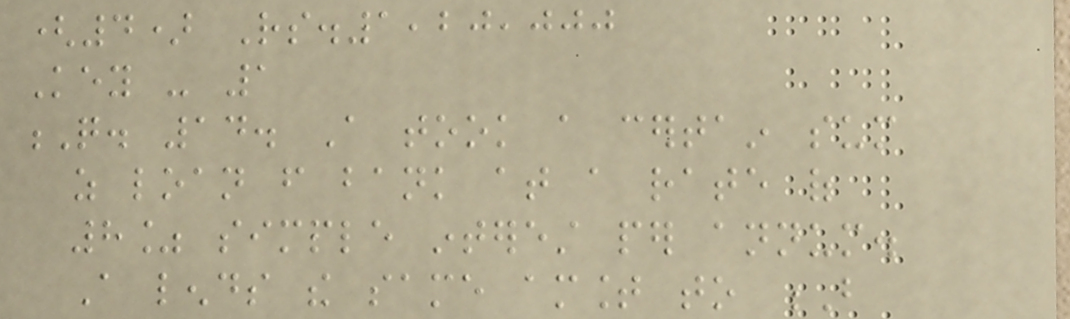(4) Rs.1,20,000
Key - 1
Q. 14. A took a certain sum
as loan from bank at a rate of
8% simple interest per annum.
A lends the same amount to B
